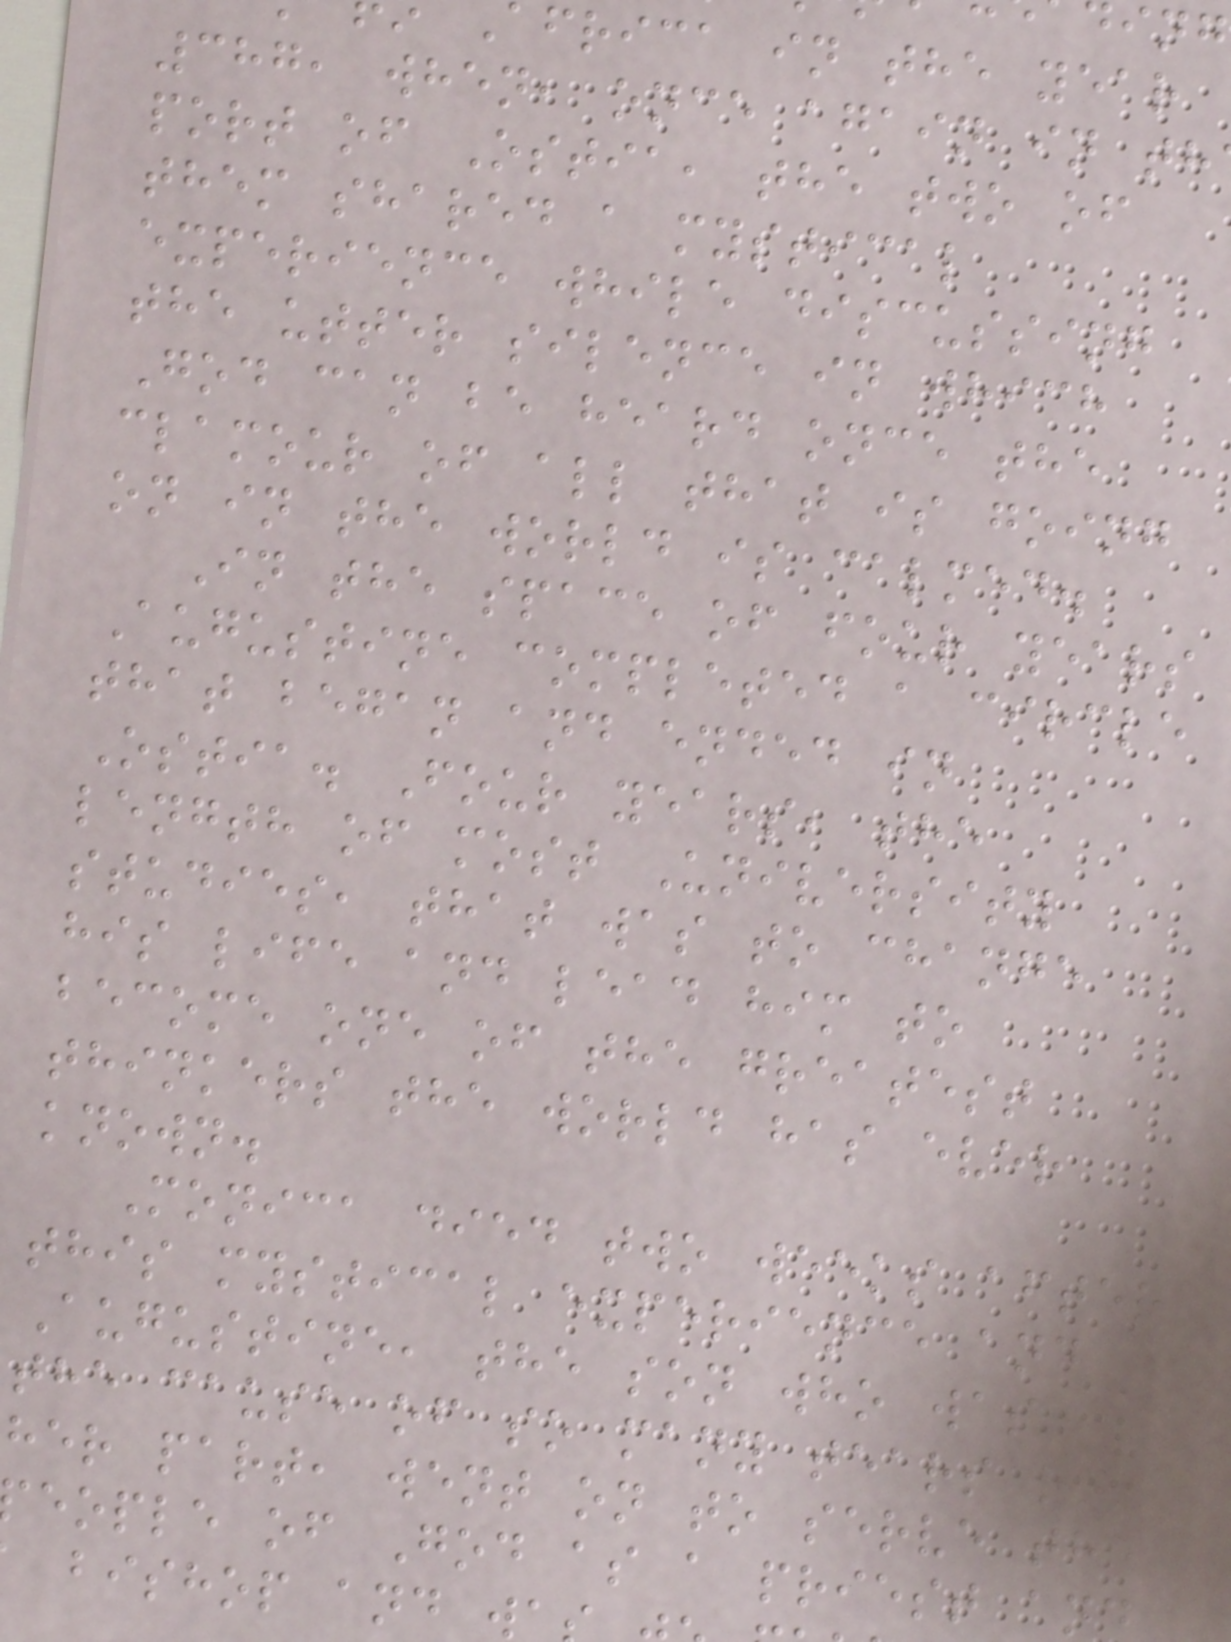africa in the year
387, when, once again in th
port of Ostia, the two of
them shared a mystical
experience while discussing
the utter silence in which
God can be heard once the
clamour of all that is going
on in the world is calmed.
In the space of four years
Augustine completed a circle
that began and ended in
Ostia. Four years, the
length of most University
studies, that was to change
his life and lead him to
become one of the greatest
thinkers the world has ever
known.
Monica died two weeks after
this mystical experience and
Augustine, the son who was
the cause of so many tears on
her part, went on to serve the
eople of God as a priest an
bishop and w
